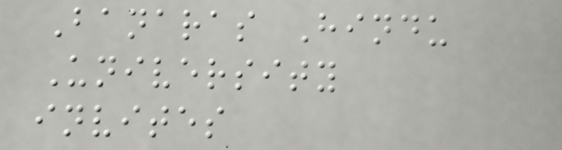Banaras Hindu
University
invites
